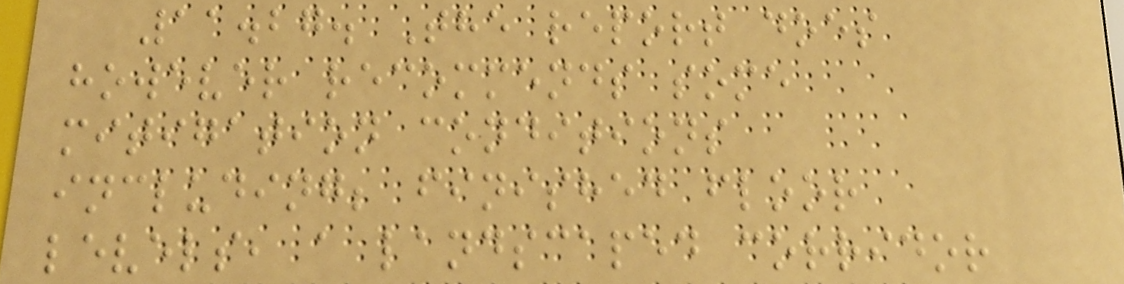11.27. The report does
however recommends some
mitigation conditions
including; finished floor
levels, a landscaped corridor
